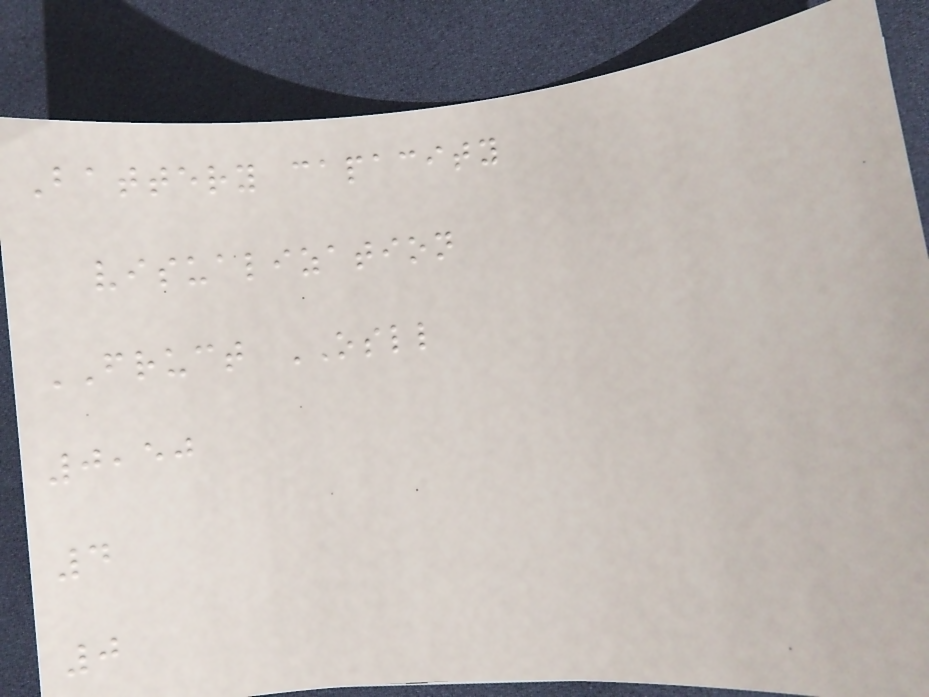Battery capacity
visualization
FRUCT OSLL
0,50
4
0
